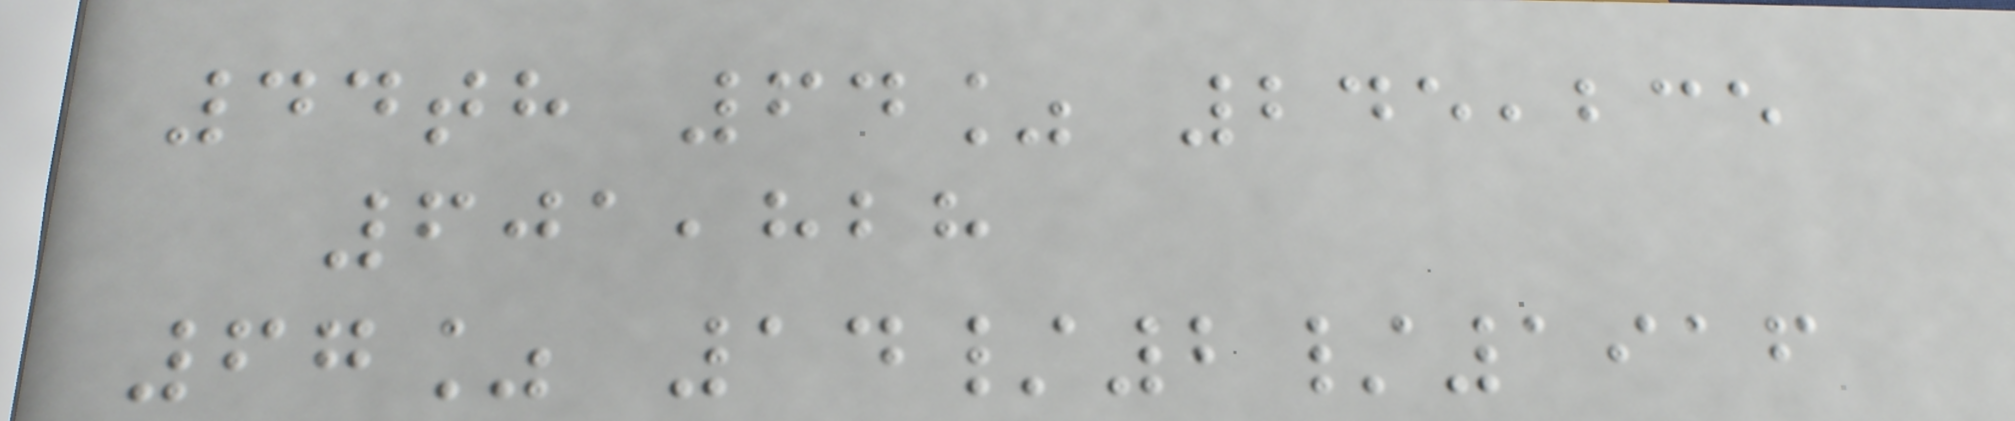44th 64% 245,235
601,828
67% 14/2/1916
